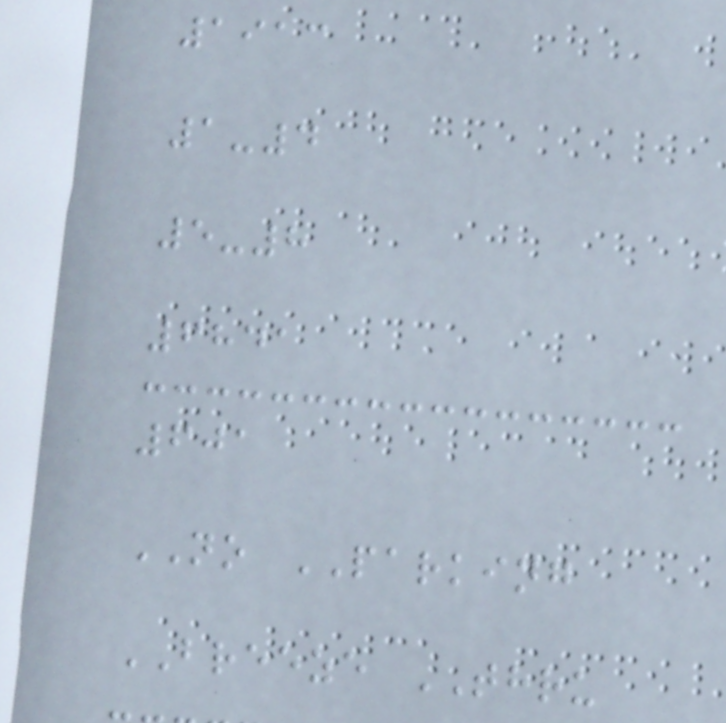1913
1-4
5-8
6841
601
NO PARKING
BREEZE THRU
